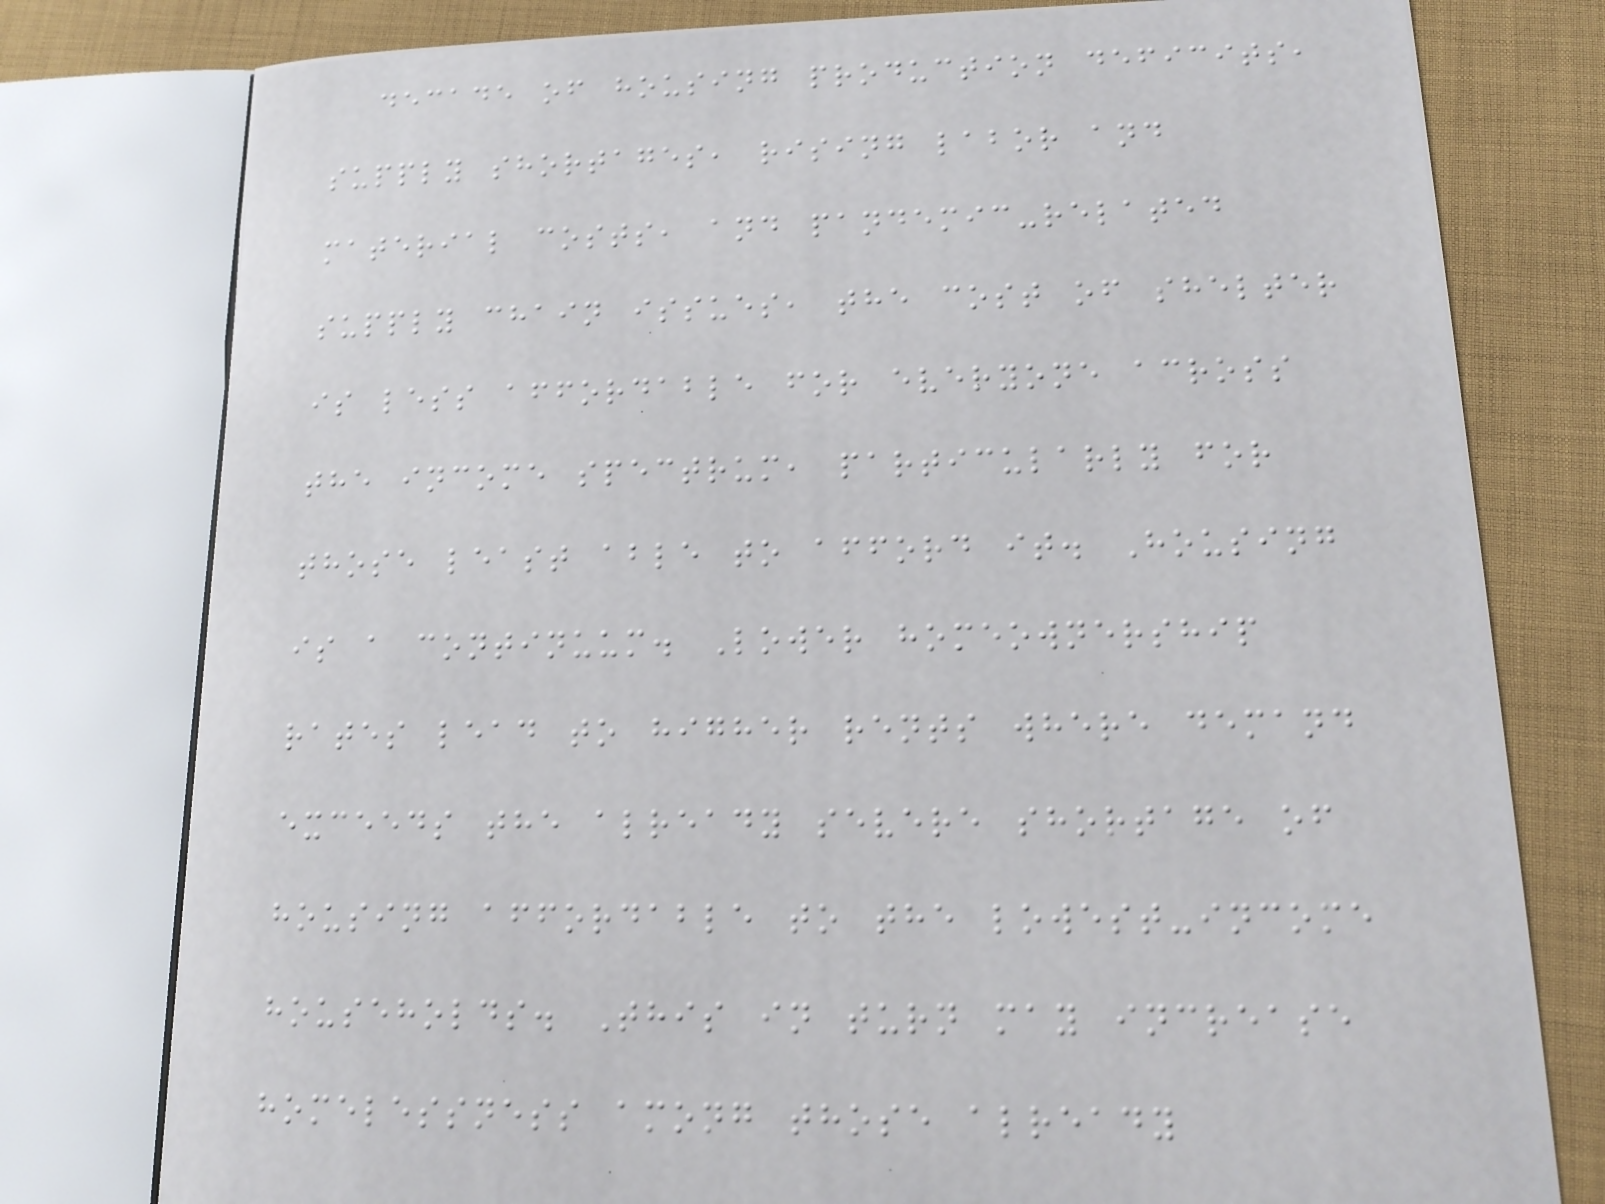decade of housing production deficits,
supply shortages, rising labor and
material costs, and pandemic-related
supply chain issues, the cost of shelter
is less affordable for everyone across
the income spectrum, particularly for
those least able to afford it. Housing
is a continuum. Lower homeownership
rates lead to higher rents where demand
exceeds the already severe shortage of
housing affordable to the lowest-income
households. This in turn may increase
homelessness among those already
